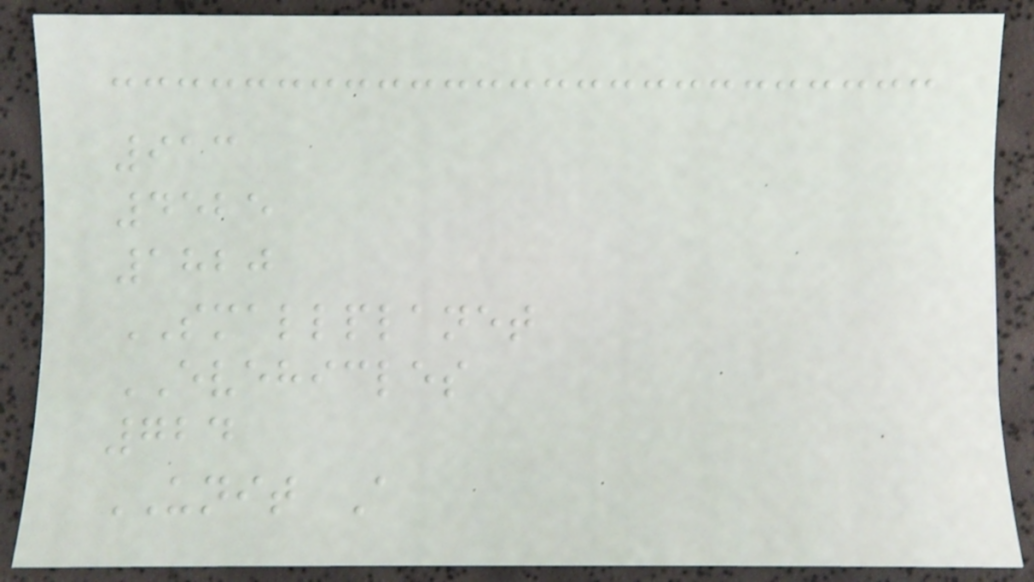913
4525
1820
SMALLPLANET
EVEHICLES
724
UNIT A
